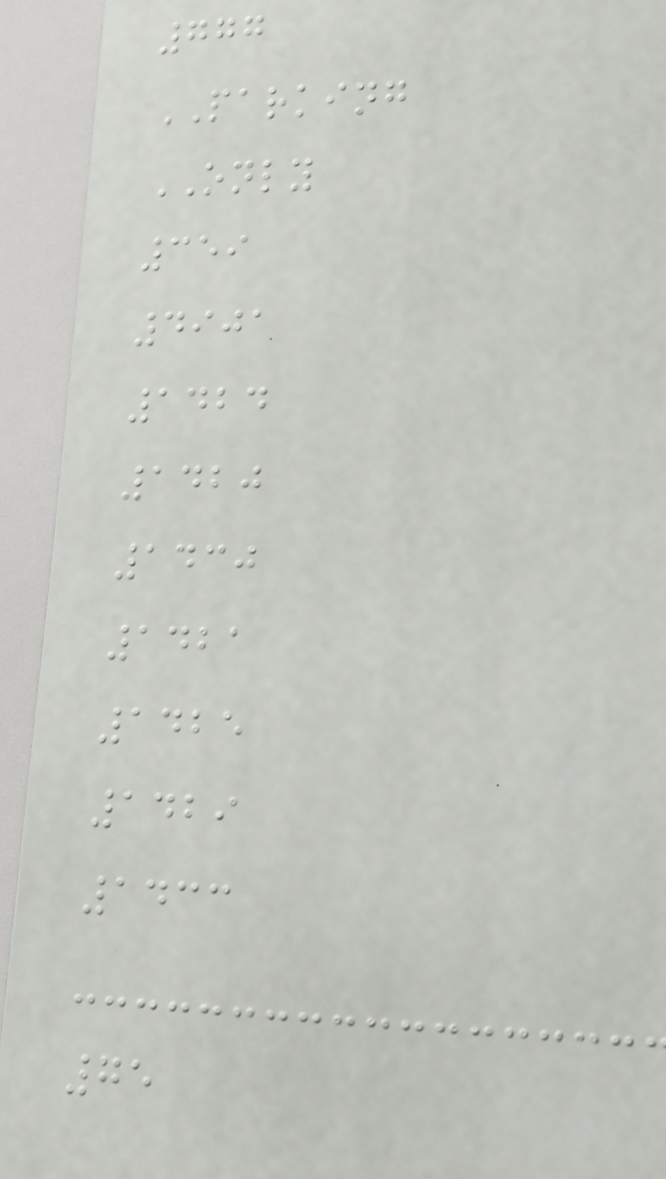777
PARKING
ONLY
359
4901
1424
1420
1430
1421
1425
1429
1433
75
